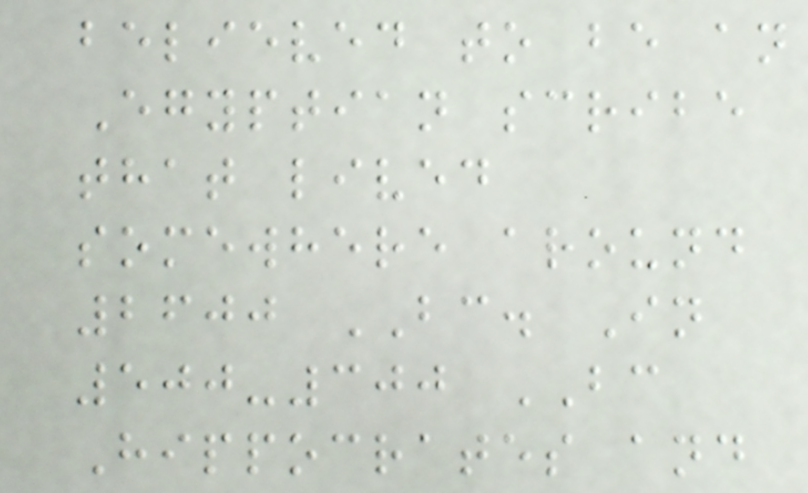believed to be an
Egyptian scribe
that lived
somewhere around
2600 BC. In
500-300 BC
Hippocrates and
